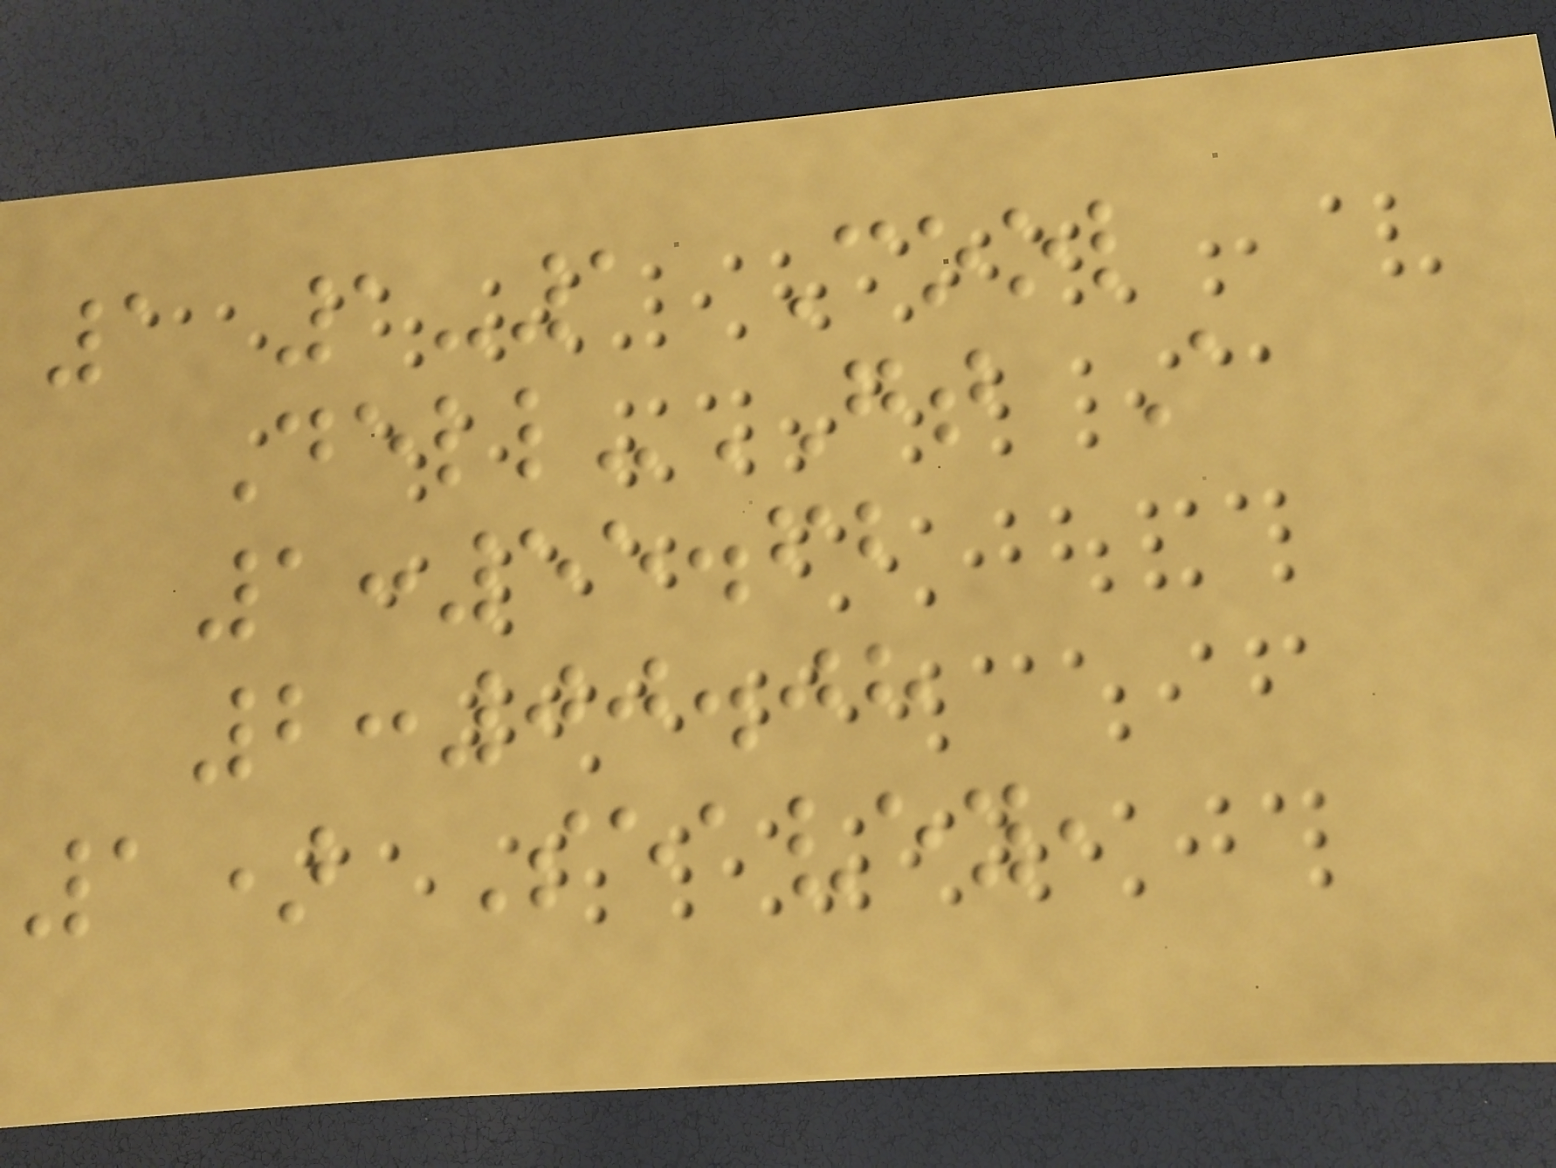1 1-1 Cool
Dell-GT A
1:55.62
2:00.08
1) Seavey,
